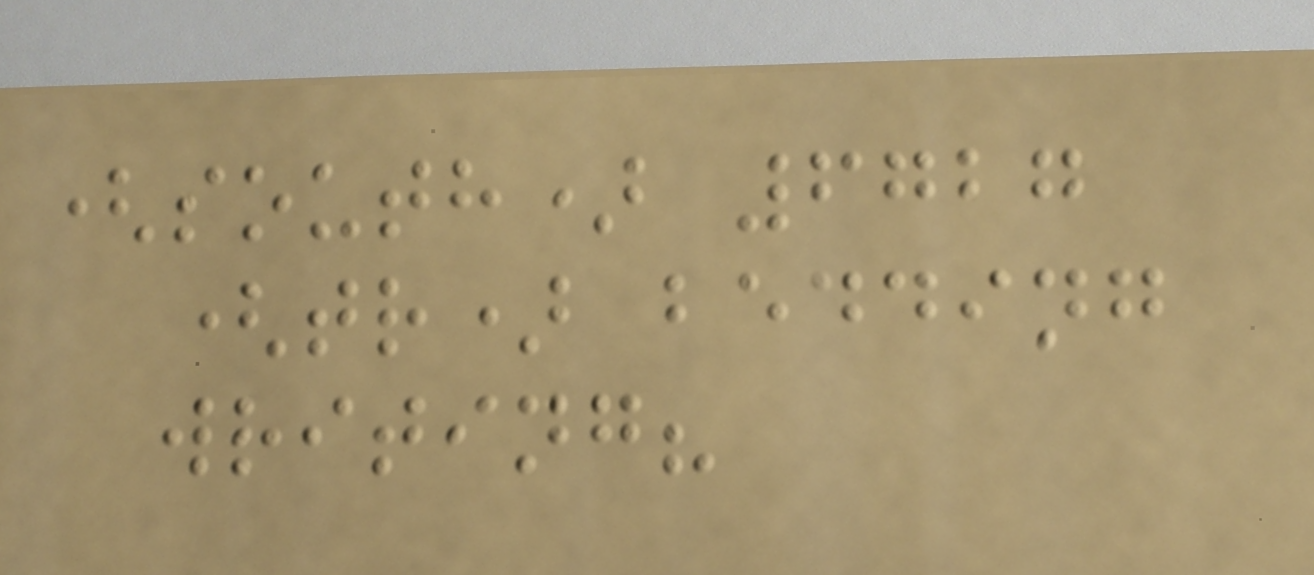(south) 6727
(tr) bedding
writing?
